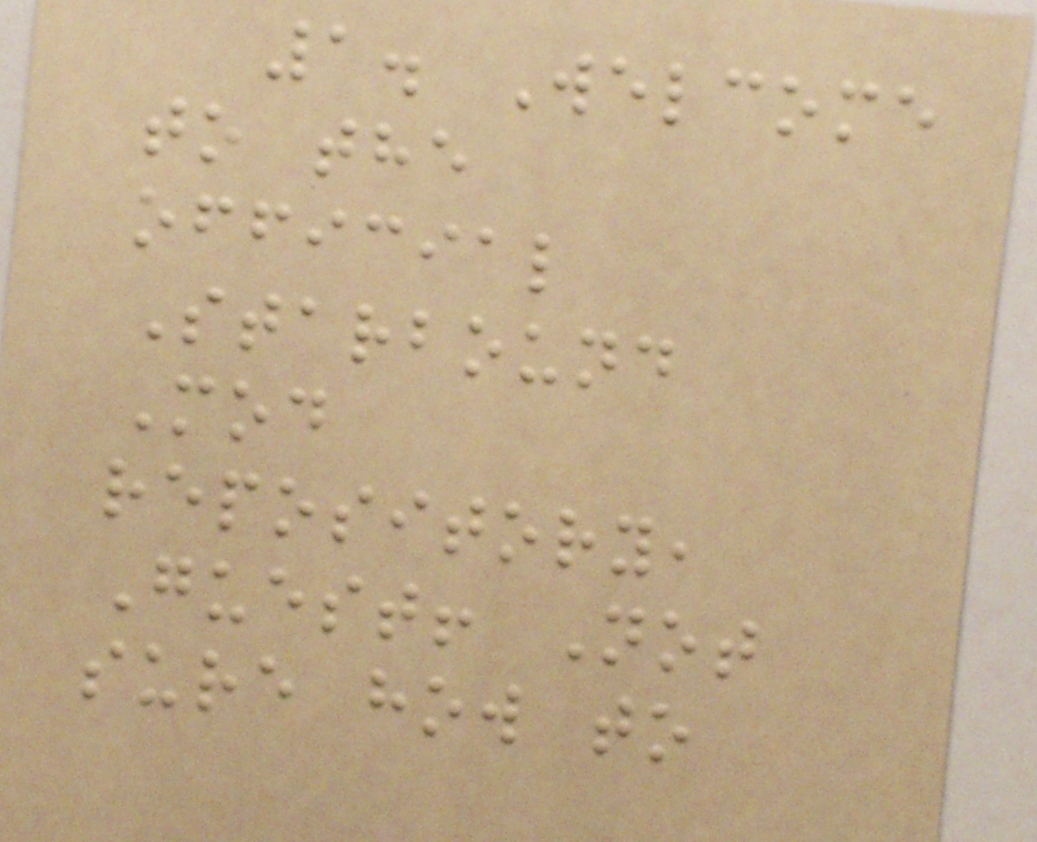1. Welcome
to the
official
Starbound
Mod
repository,
Guest! Not
sure how to
